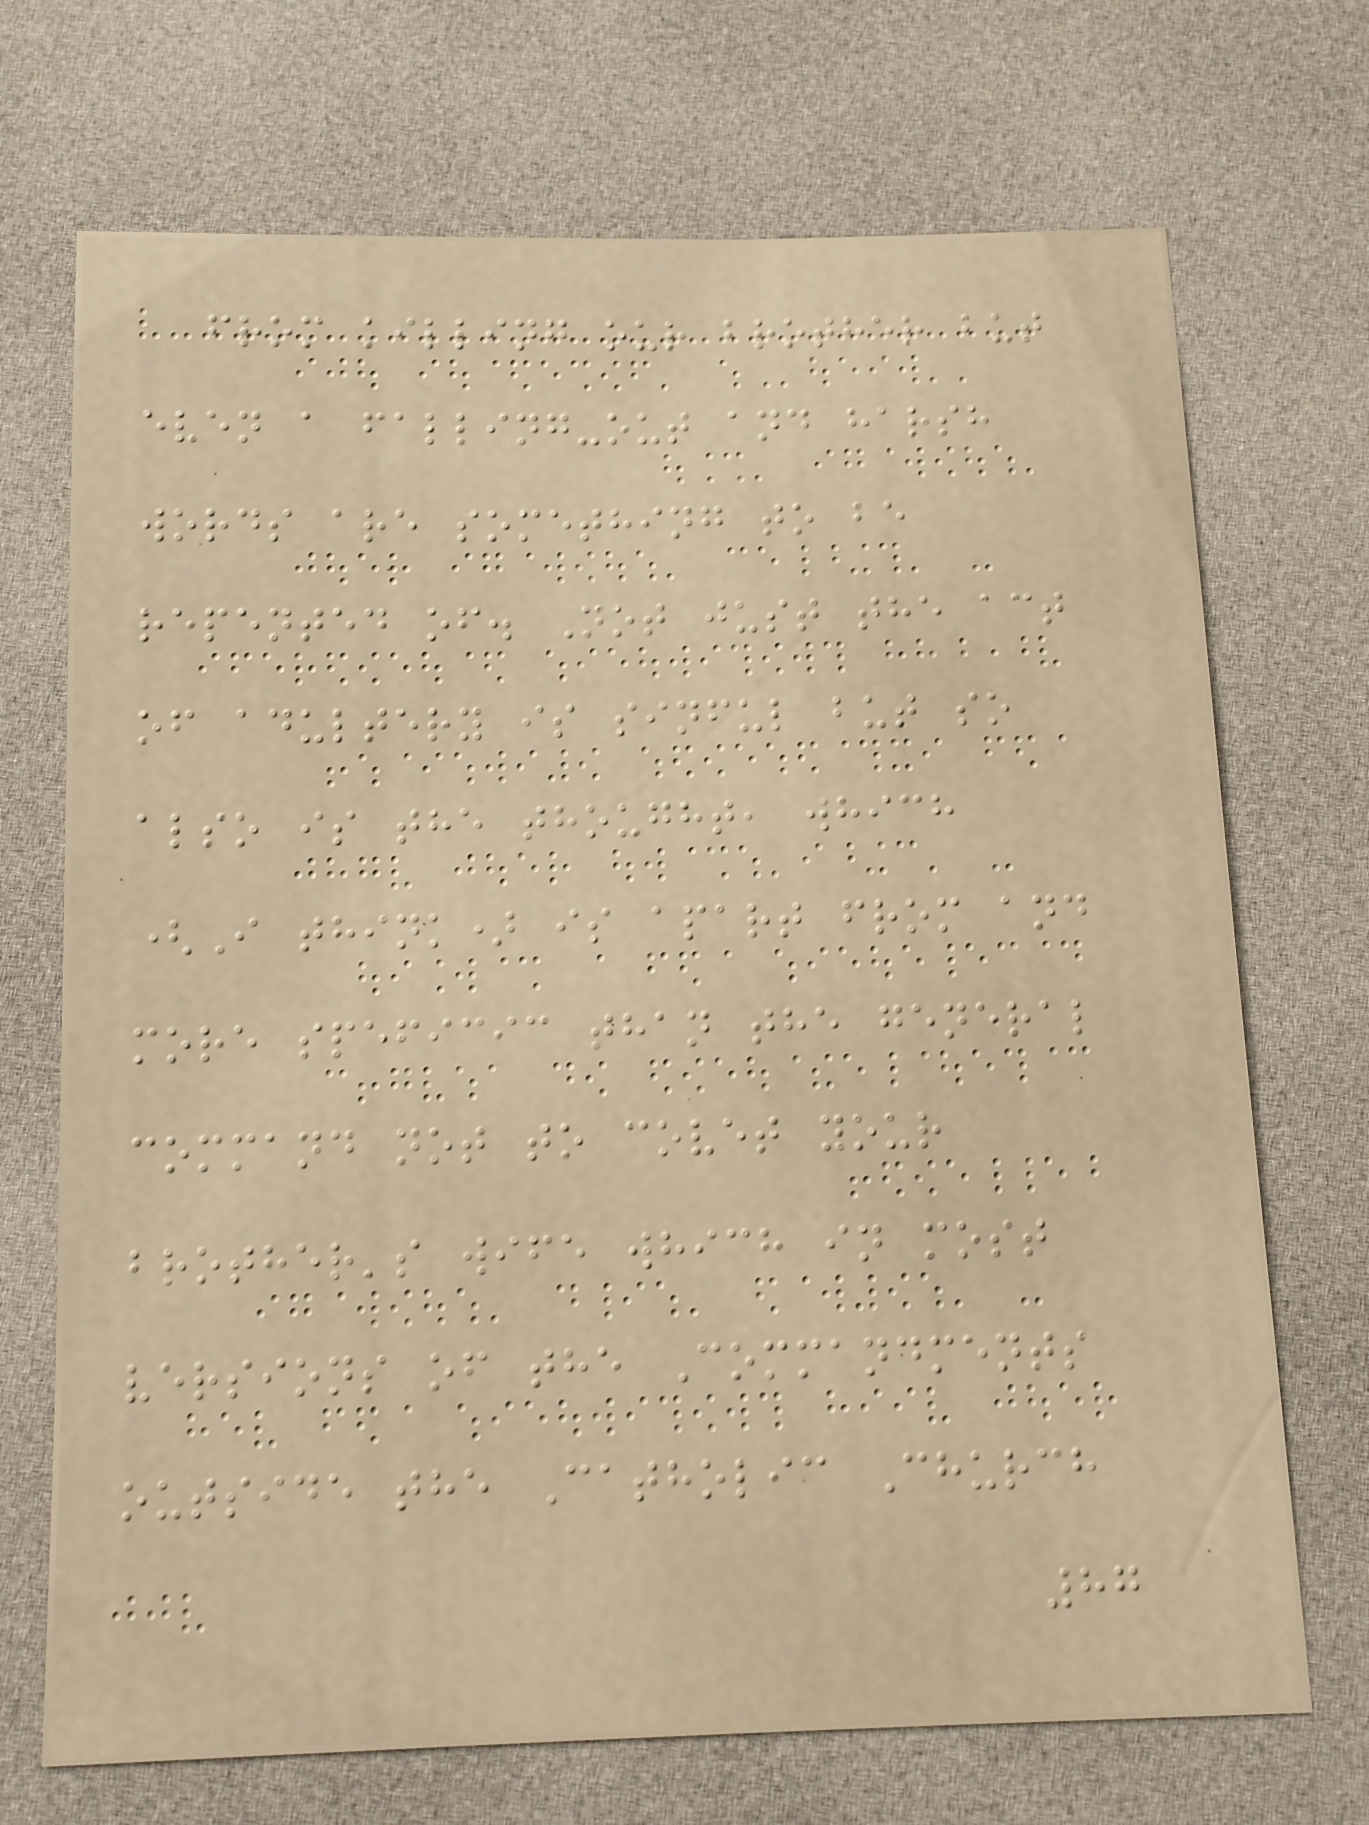from killing our brother but
even a falling-out and harsh
words are something to be
repented of. Not just the act
of adultery is sinful but so
also is the thought, which
(I think) is apart from and
more speficic than the general
command not to covet your
brother's wife which in most
versions of the Commandments
outside the Catholic Church
87
